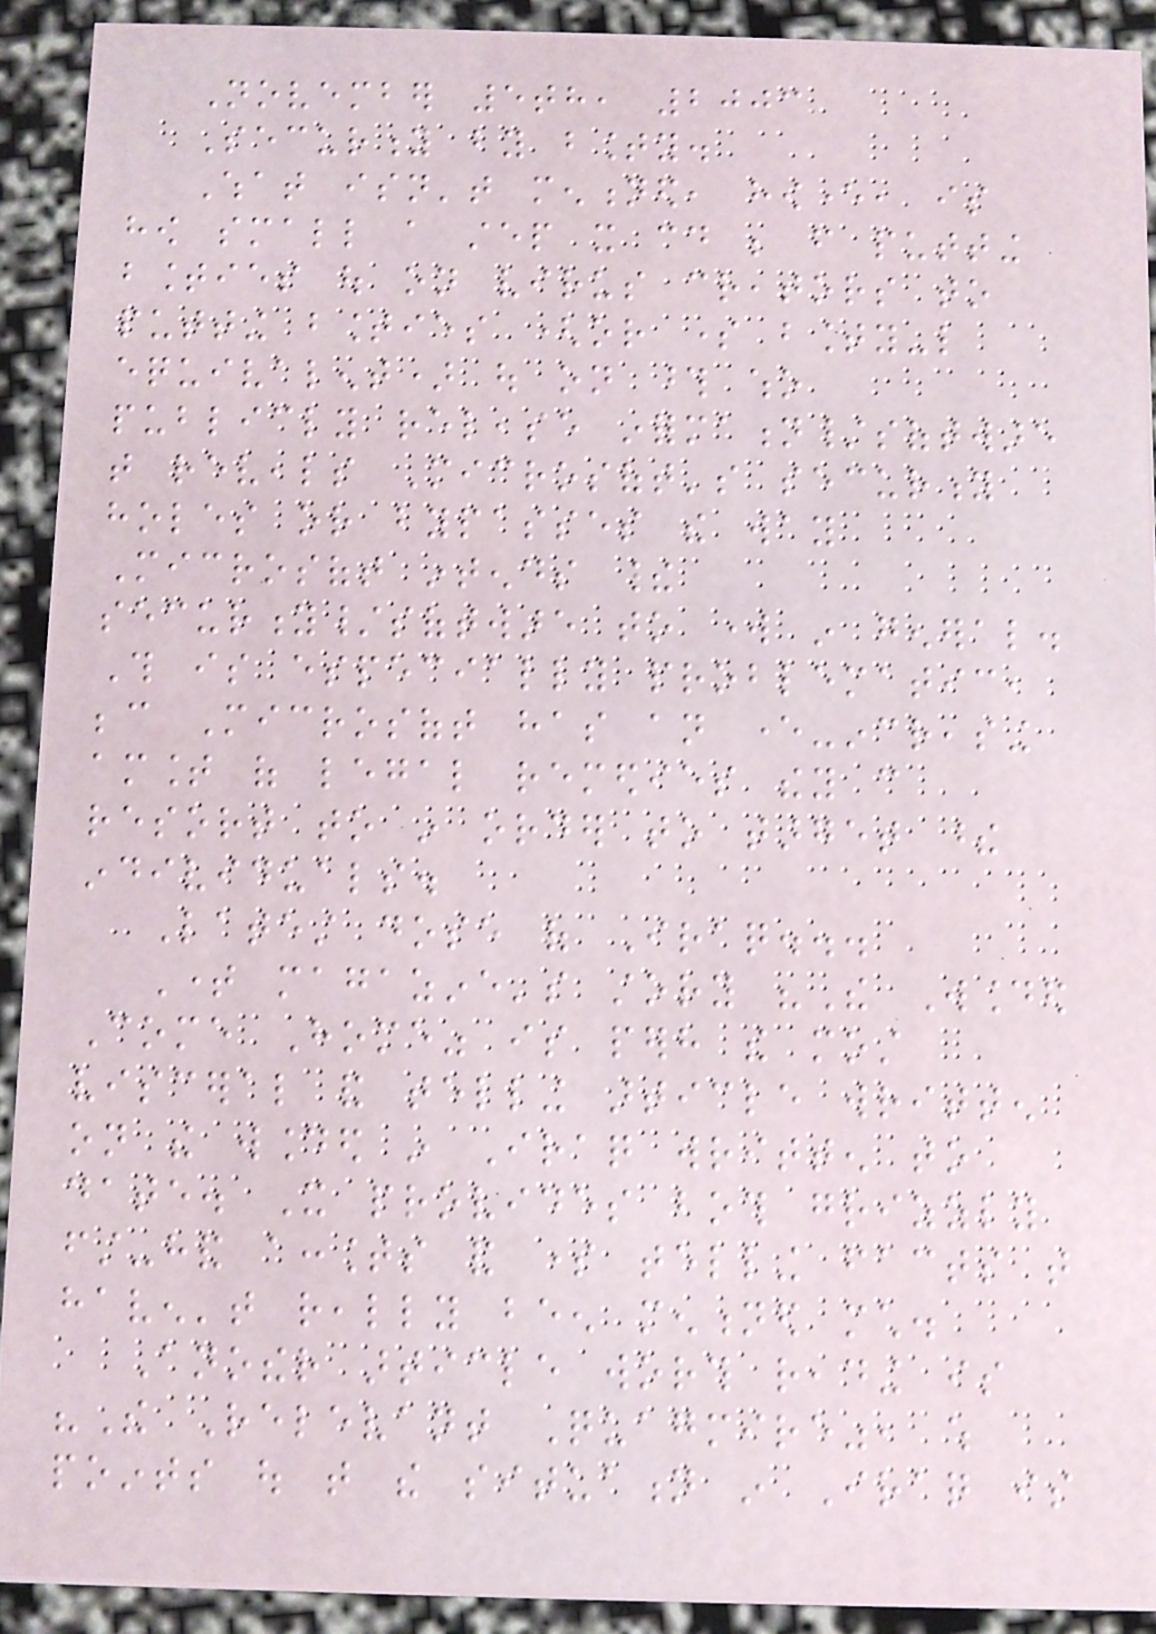November 5th, 2003
Security by bounty.
What isn't mentioned, however, is
how small a step it could be from putting
bounties out on virus creators to
putting bounties (or some bounty-like
equivalent) out on those who
publicly release information/software
that reveals Microsoft's security
holes or bypasses the way
Microsoft intends their
security/software to work in general.
This is especially problematic,
because Microsoft has an ever-increasing
amount of legal remedies they can
resort to in order to target these
individuals.
Latest dose of Iraq...
Time magazine's story "The Wounded
Come Home" is perhaps the most
visceral and telling article written
on the wounded in Iraq written to
date. It provides both grizzly
first-hand accounts and some telling facts that
haven't really been mentioned much.
Another article worth reading is
"The Relevant Quagmire", which
points out that the situation in Iraq is
